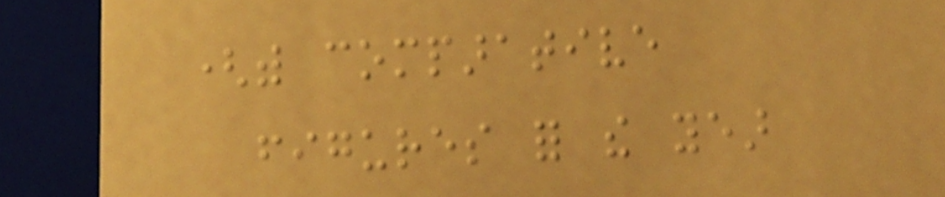(with comparative
figures for the year
